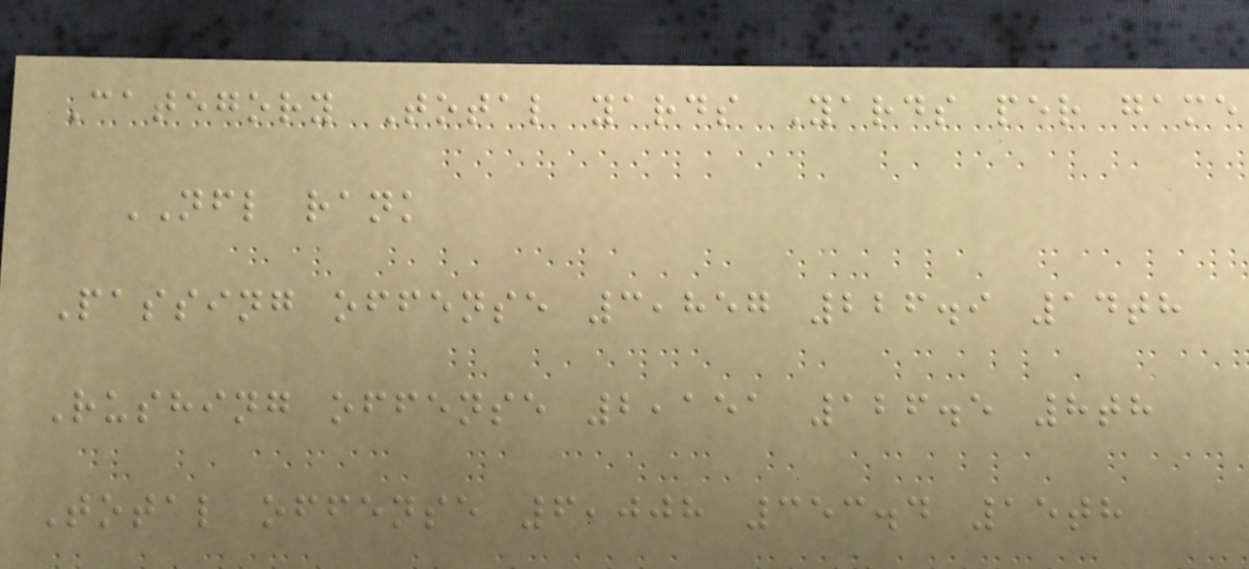Category Total yards Yards per game
NFL rank
Passing offense 3,857 226.9 14th
Rushing offense 2,151 126.5 8th
Total offense 6,008 353.4 15th
